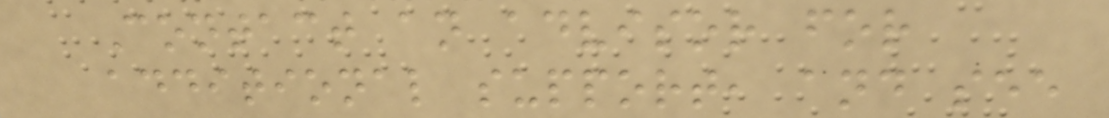Contact an advisor for
additional support, and see
